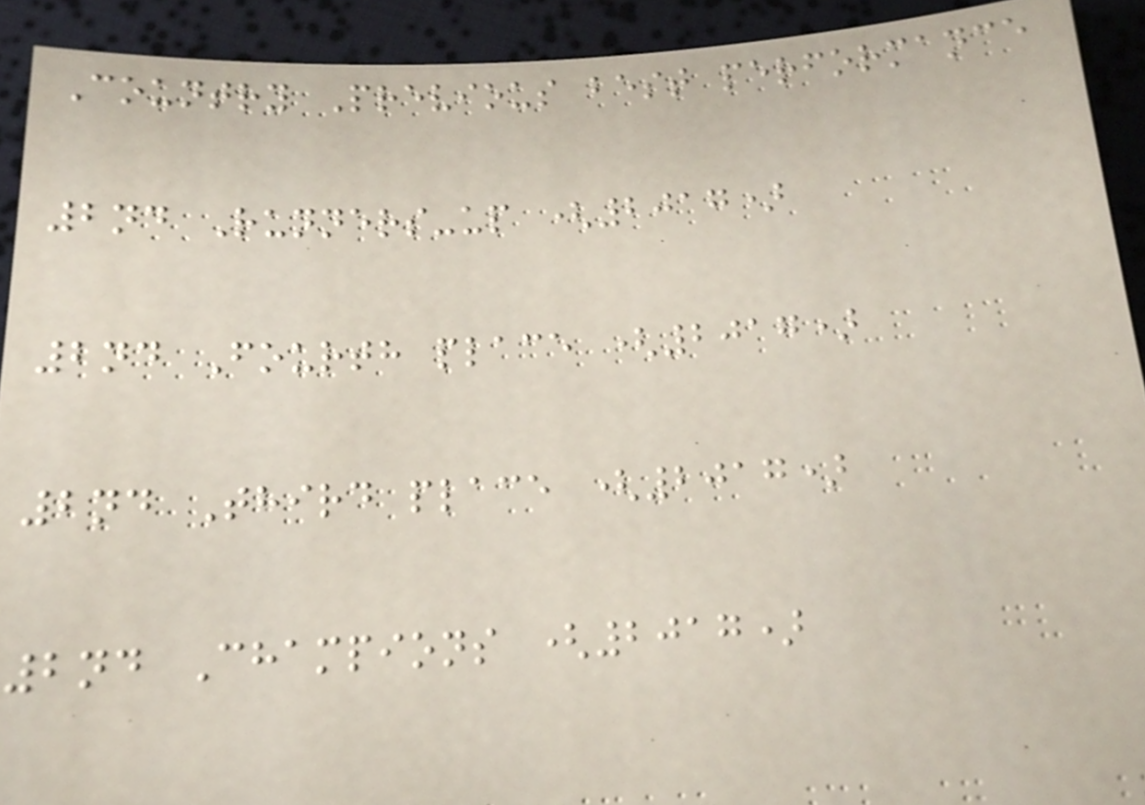Country Previous best performance
2nd Runners-up (2017)
2nd Fourth place (2017)
2nd Third place (2017)
2nd Champions (2017)
